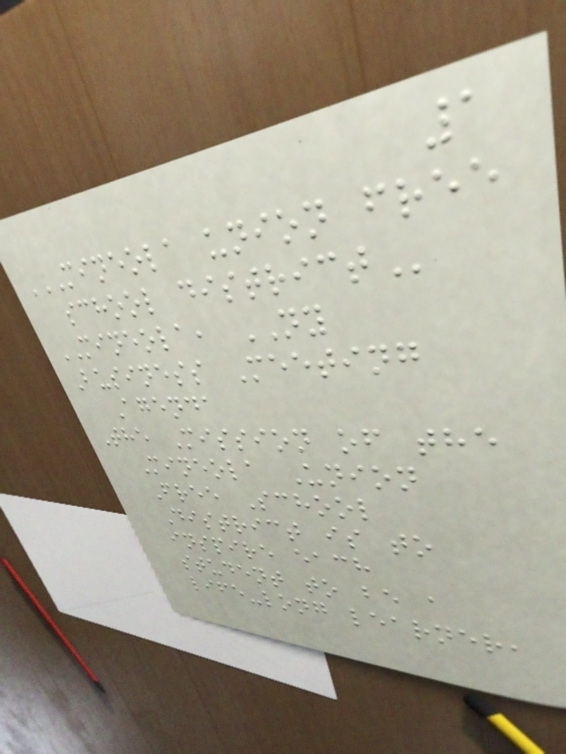1
MINEOLA UNION FREE
SCHOOL DISTRICT
MINEOLA, NY
Business Meeting
Agenda
The Mission of the
Mineola Union
Free School
District is to
inspire each
student to be a
life-long learner,
